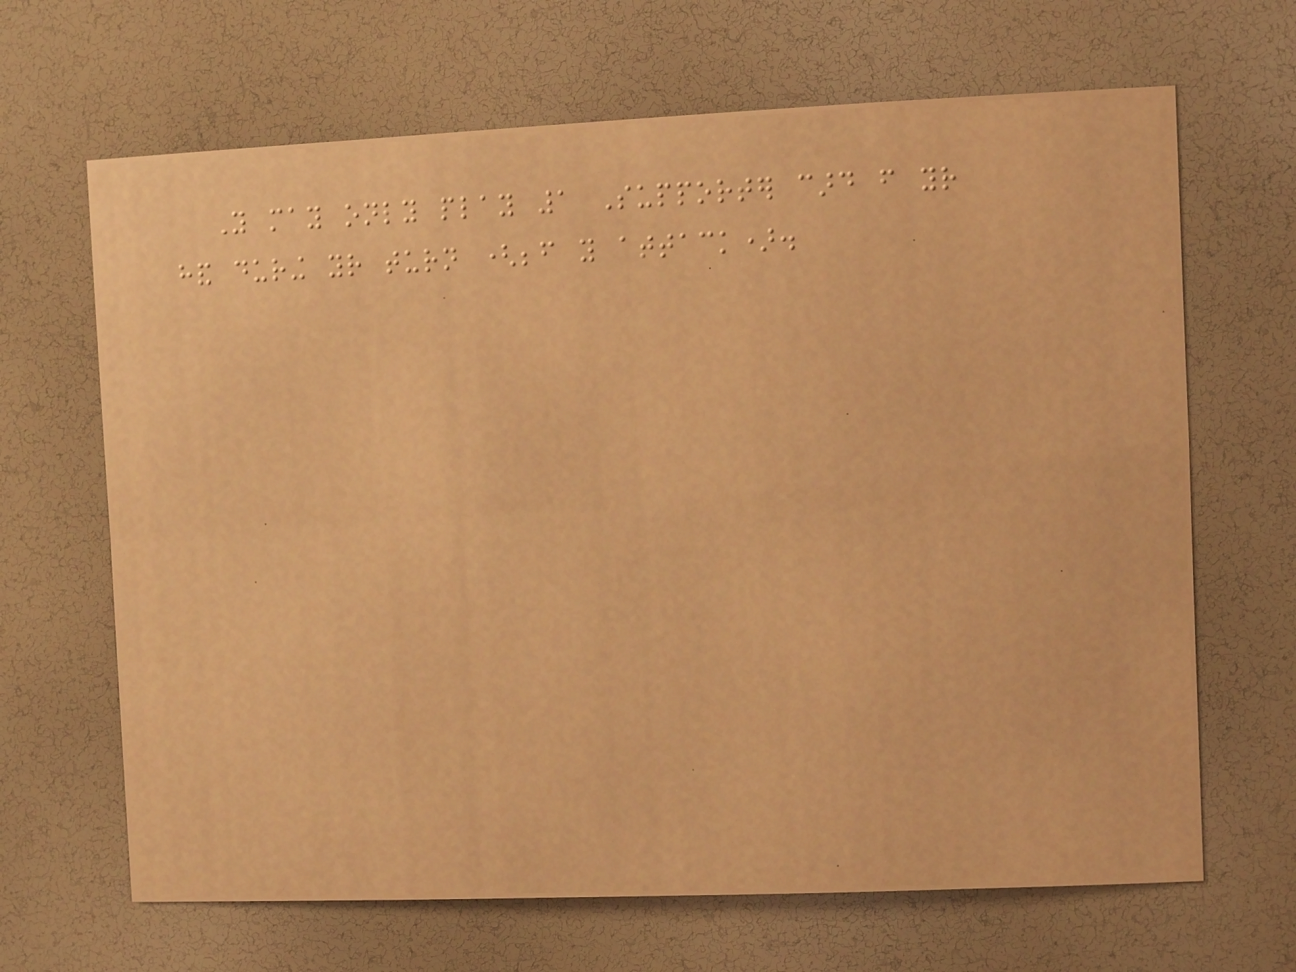You may only play 1 Supporter card from your
hand during your turn (before you attack).
